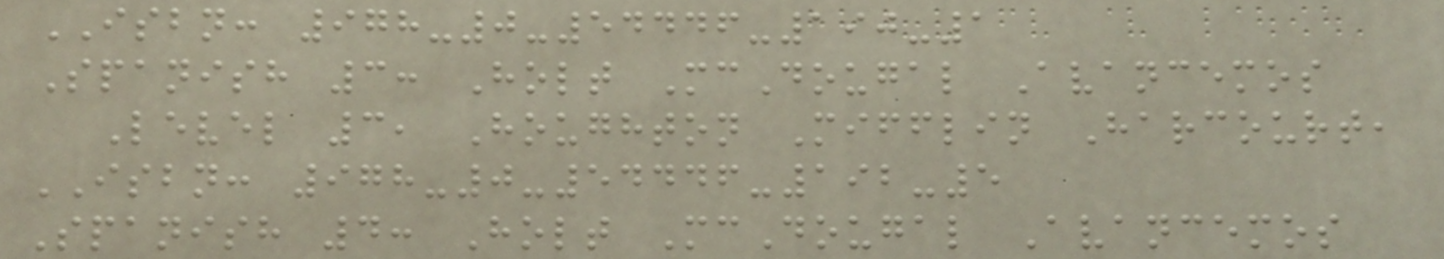ISBN: 978-0-54446-190-1
Spanish 3: Holt McDougal Avancemos
Level 3, Houghton Mifflin Harcourt,
ISBN: 978-0-54446-192-5
Spanish 4: Holt McDougal Avancemos
